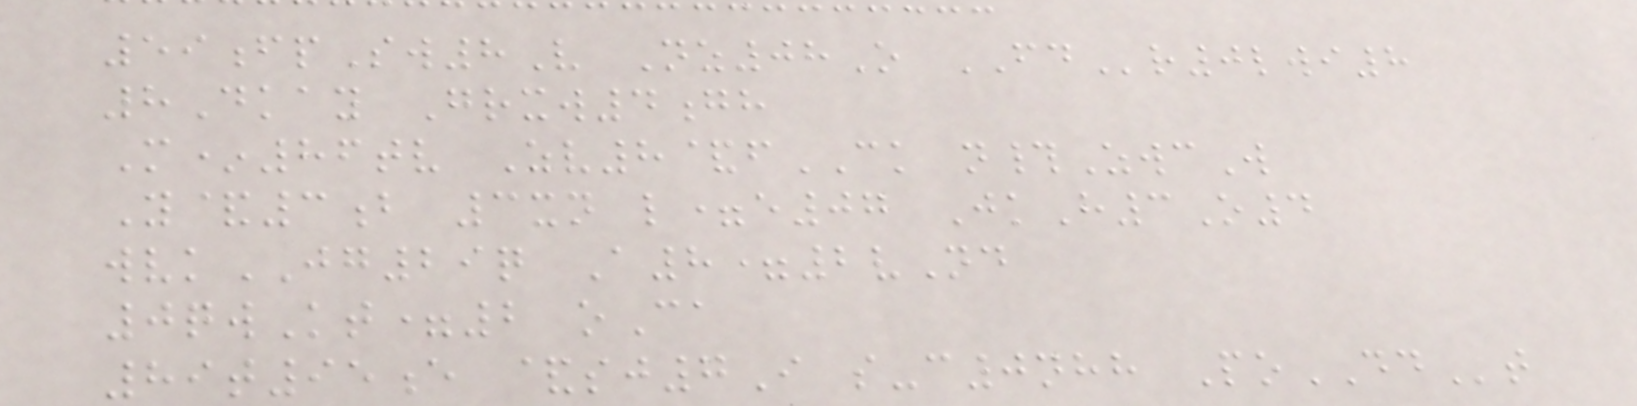59fpSw8V Nz08O FDr0lwi8
8Dkay Grxw4gh
M*86tv Zv8&fCK n#ZwcW
Y&3b 3xn l=e07 JkH3O4
wvkJG29q A8=2vNd
0qwKt=2 oCa
89t95e &sj7I s-c0nhh PoDDt
